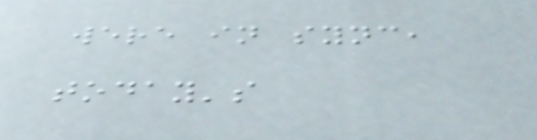were in sync,
today's
